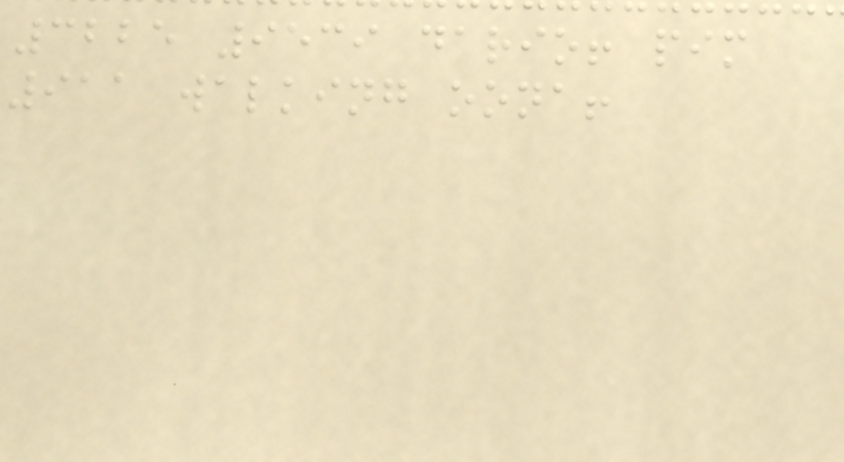3225 9539 dario! pim
911 walking oona!
